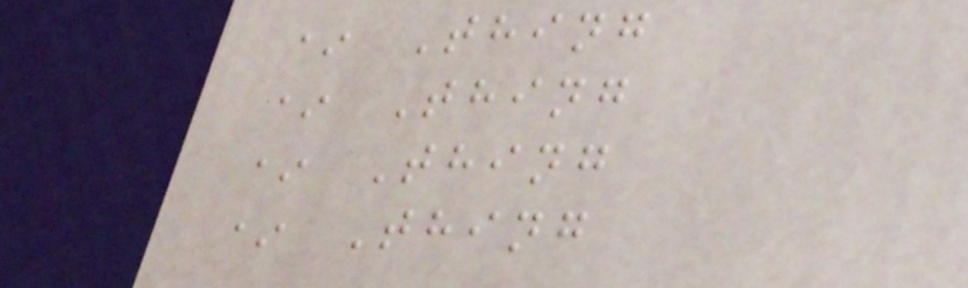* Thing
* Thing
* Thing
* Thing
